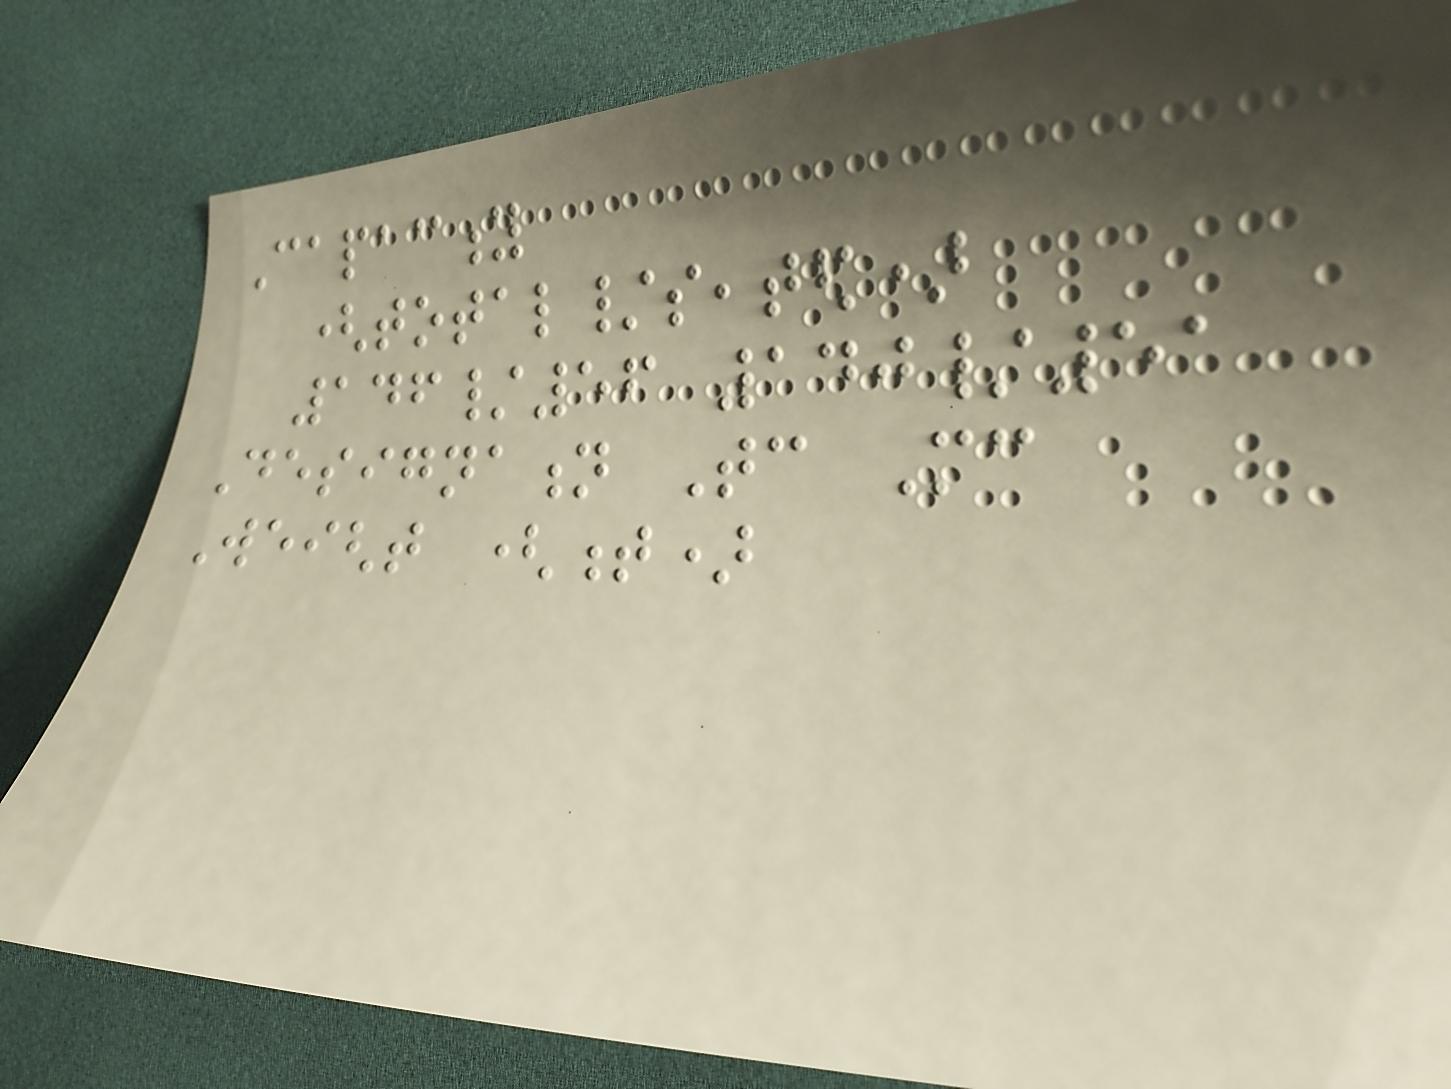Capacity
(total/seated)
146/56 140/51
Designation Tc Mc
Weight (t)
